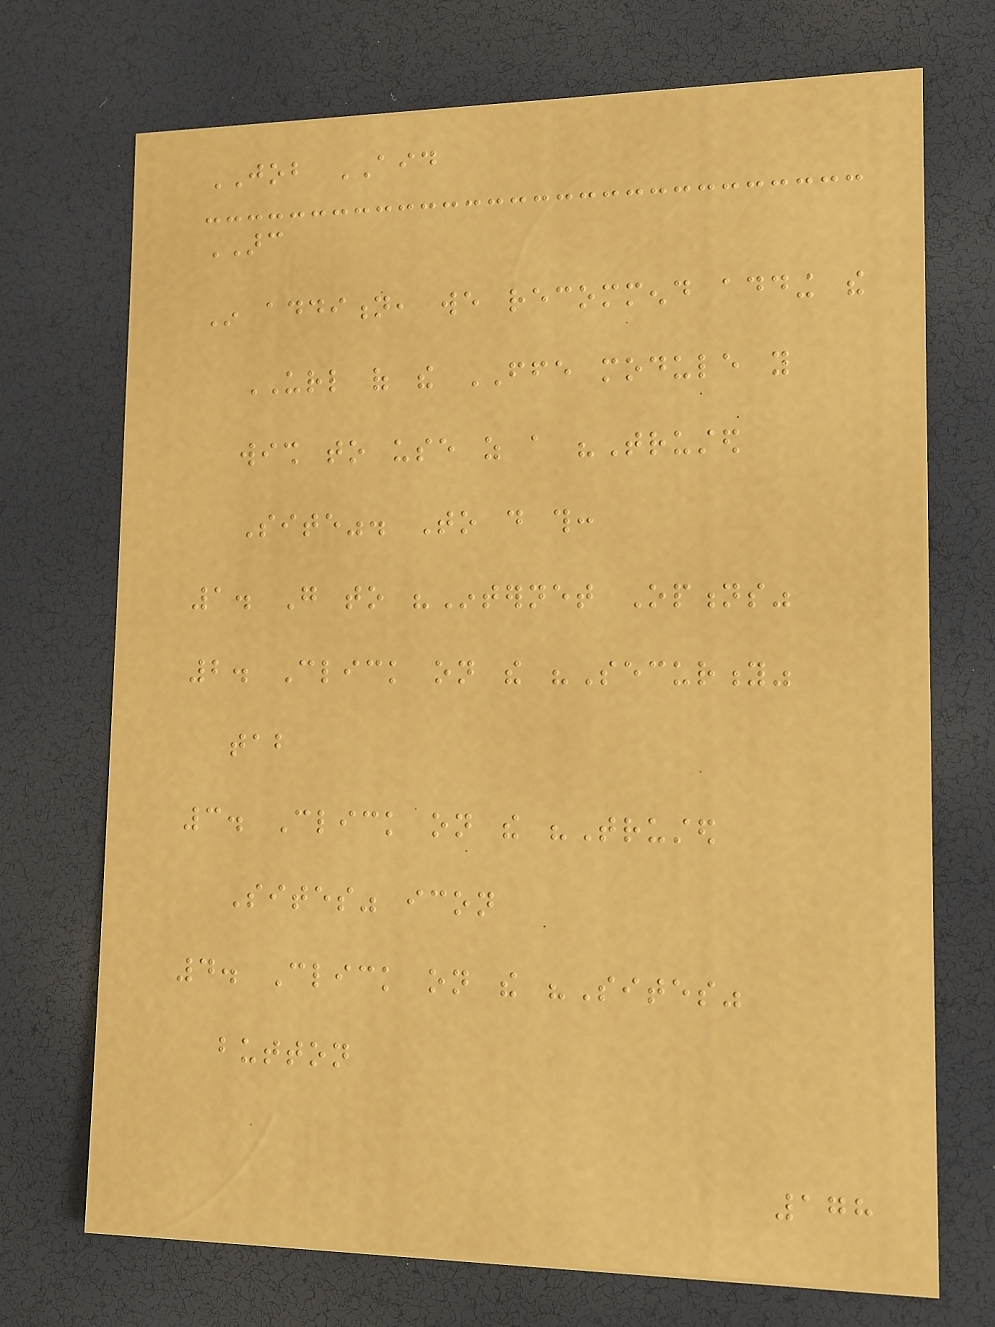JOB AID
ARC
In addition, we recommend adding the
URL of the FFE module you
wish to use as a "Trusted
Site". To do this:
1. Go to "Internet Options"
2. Click on the "Security"
tab
3. Click on the "Trusted
Sites" icon
4. Click on the "Sites"
button
178
